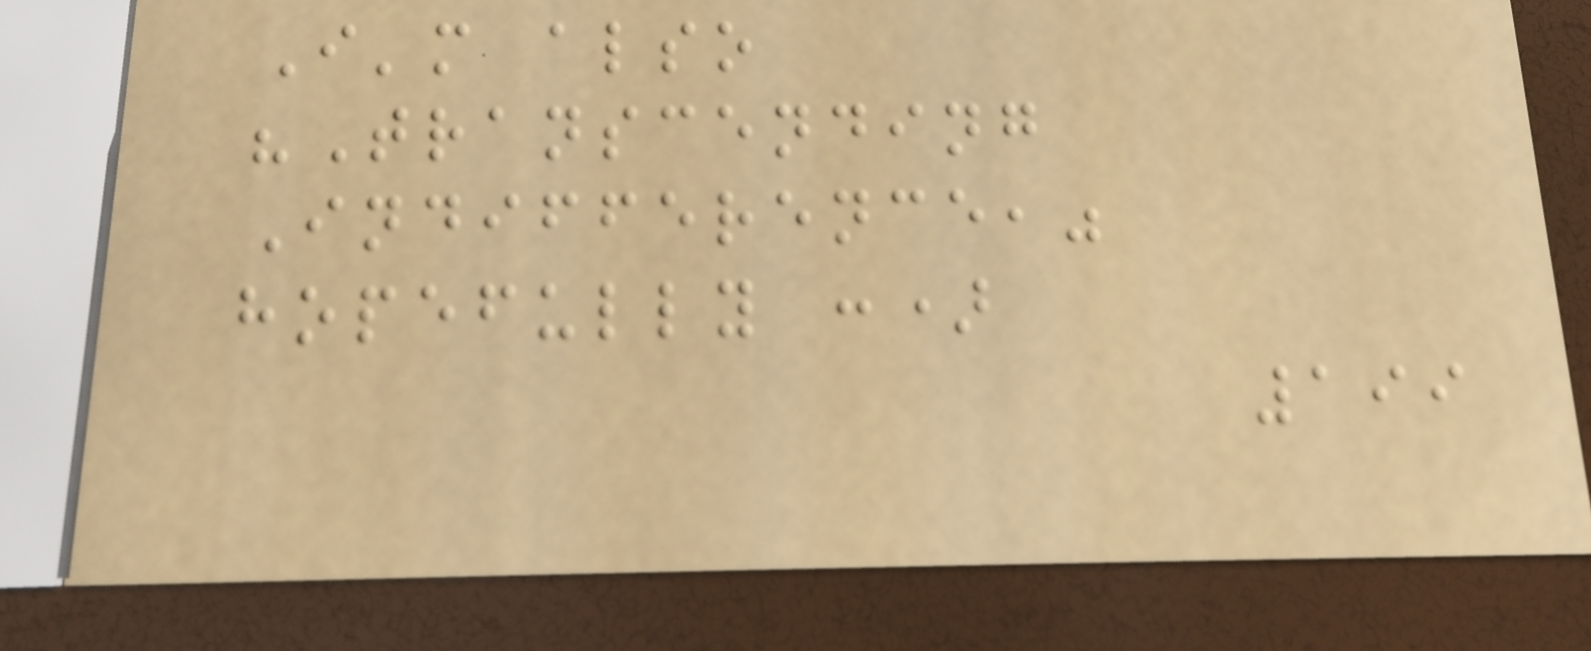I'm also
"Transcending
Indifference,"
hopefully :)
199
